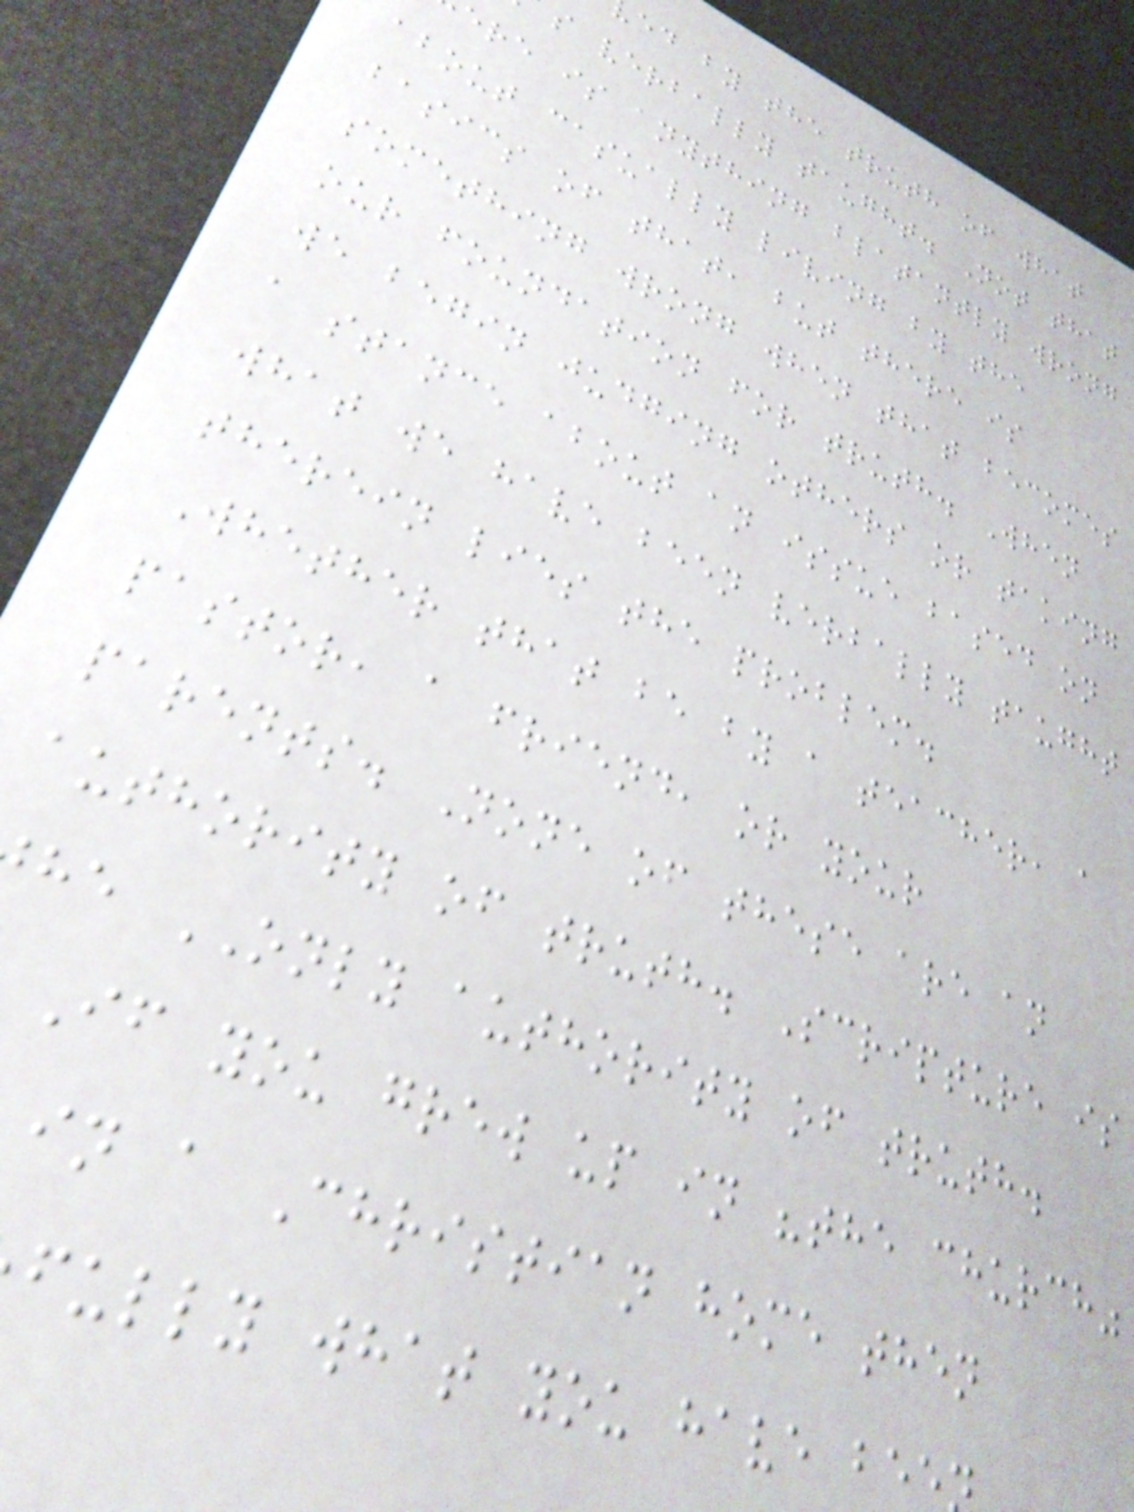ed by the truth of what
s verbally taught. Not that
ere is anything blatantly wrong
about casually living by the
basics of that, but there is
something wrong when that becomes
our foundation for truth. When
we begin judging others or taking
a stance about an issue based on
what we have been verbally taught
therein lies the problem.
Whether that be by a teacher, a
pastor, a friend, or your
parents. None of these are an
authority of truth. Scripture is
he ONLY authority of truth.
If you grew up in "the church"
in a Christian home then
fully what you have bee
